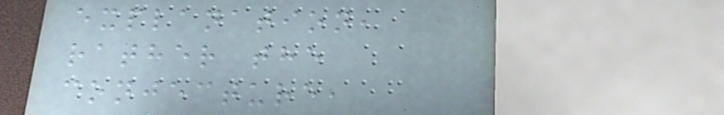explanation,
rather the
conjecture,
